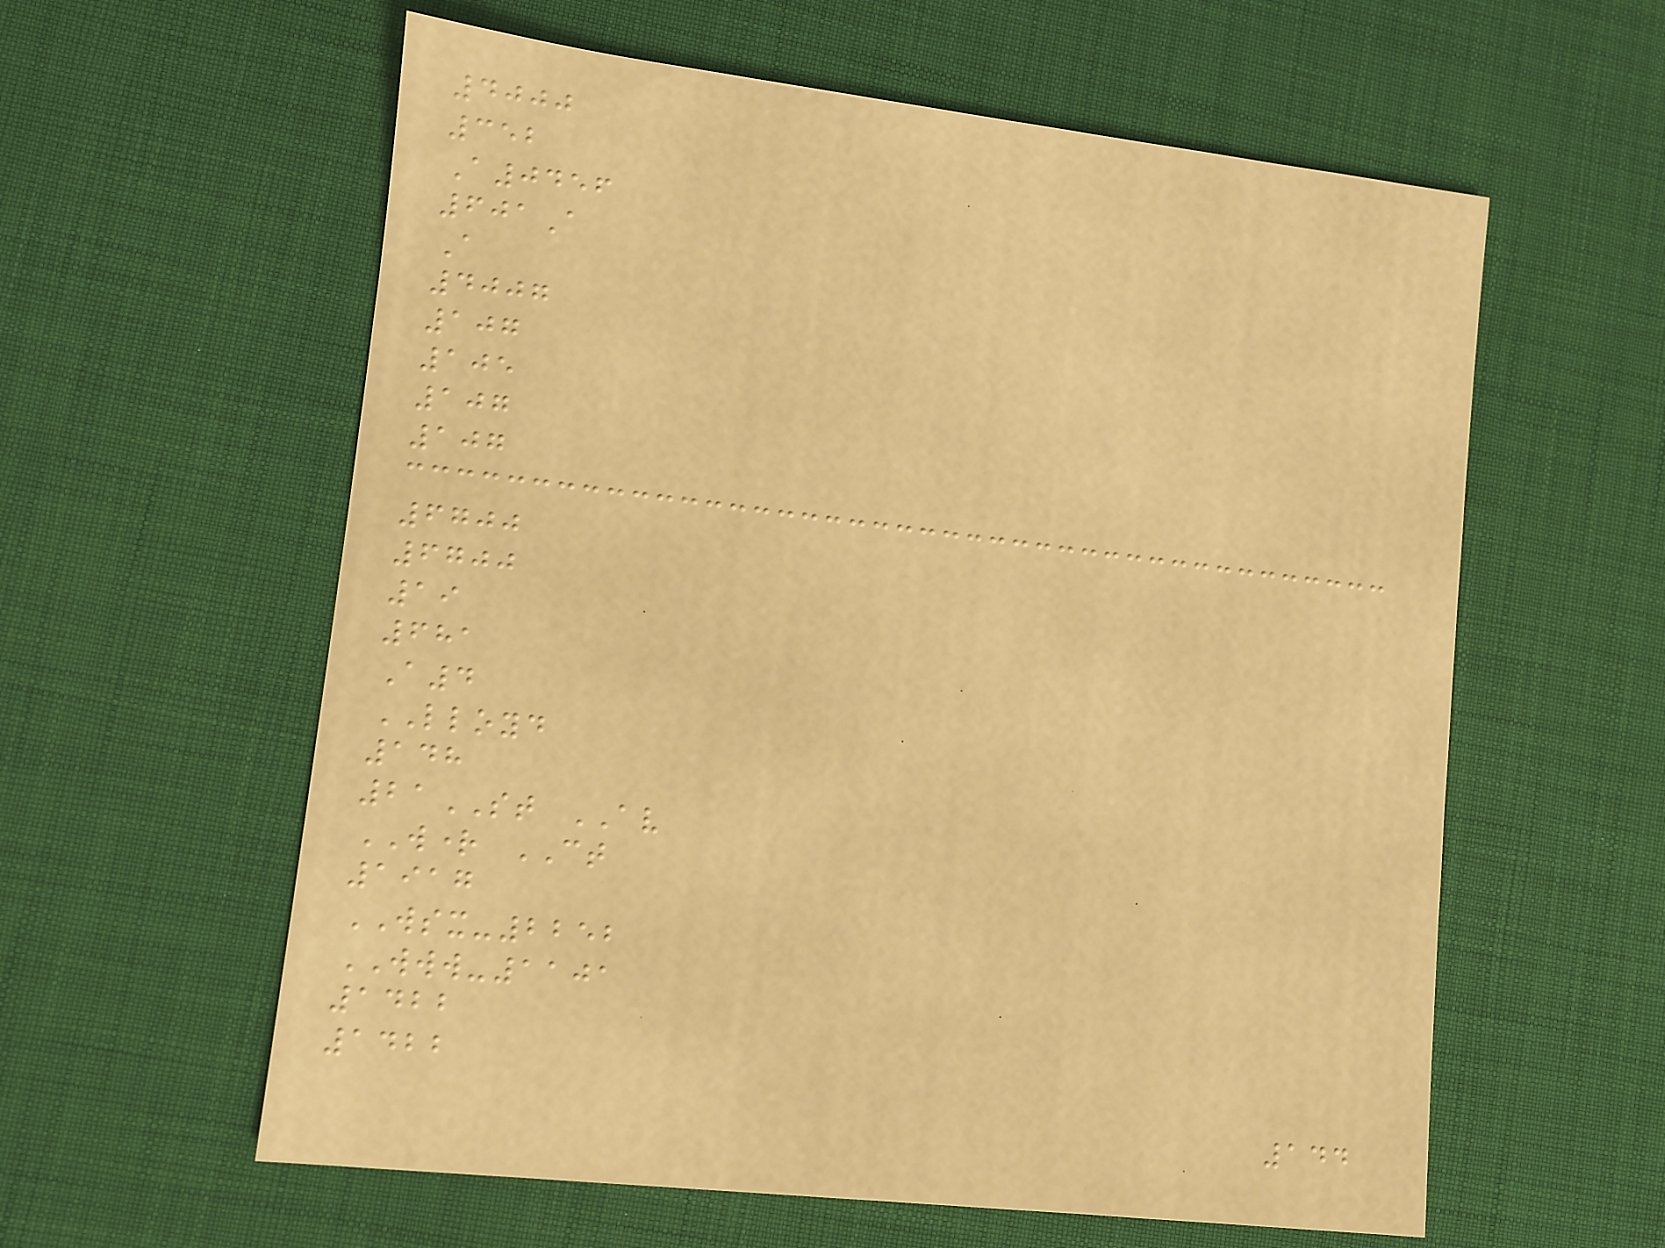4000
352
A0456
601A
A
4007
107
105
107
107
6700
6700
19
681
A4
LLOYD
148
21ST AV
WRIGHT CT
1917
WSX-2252
WWW-1101
1422
1422
144
